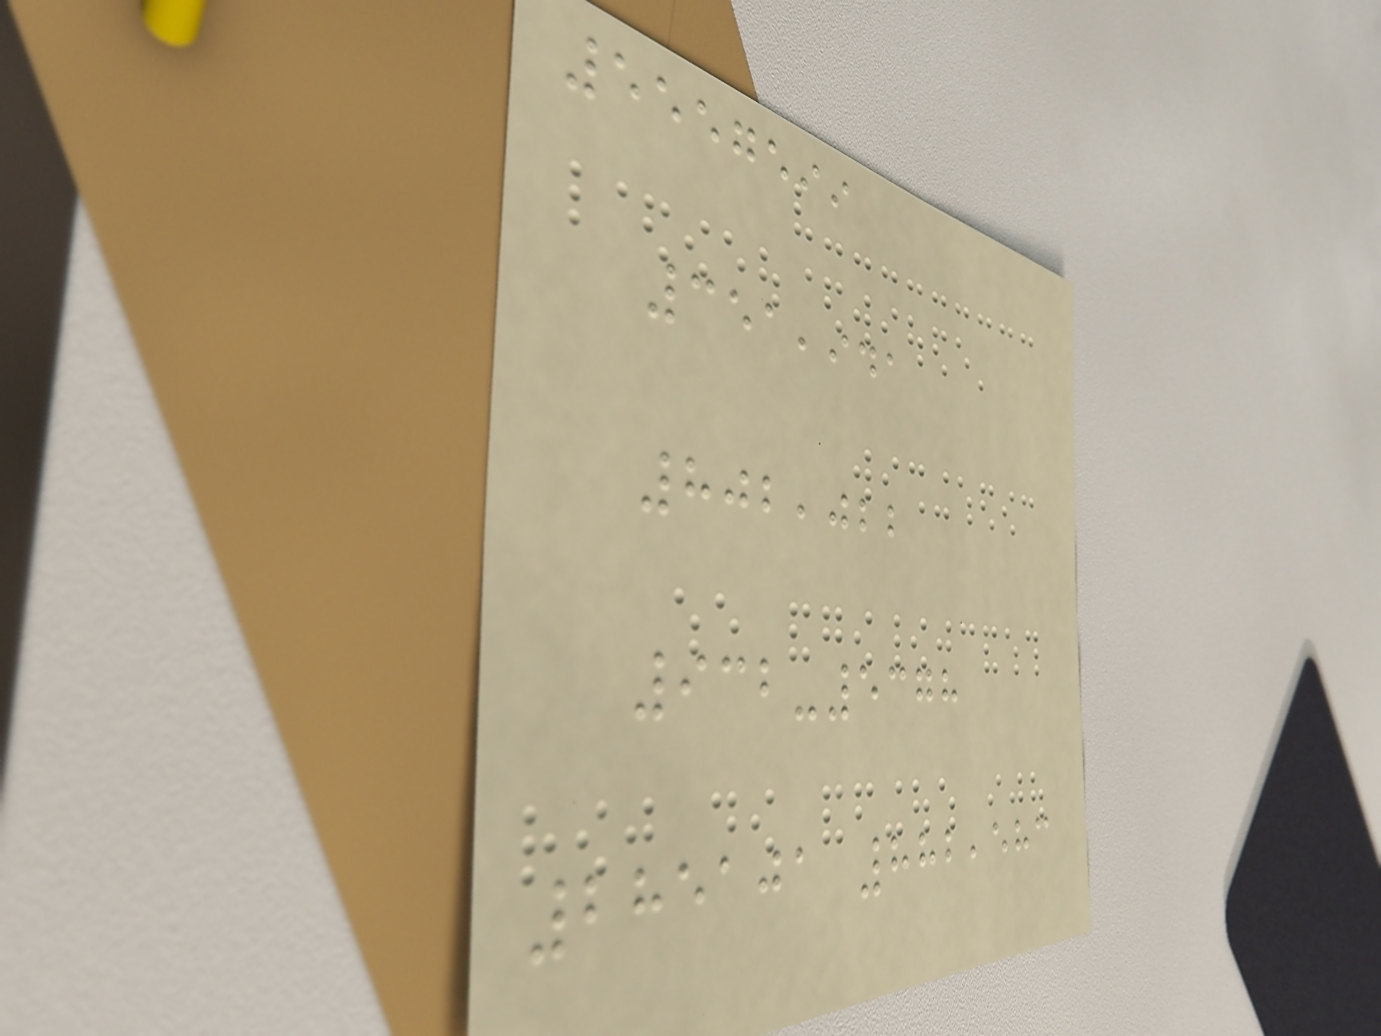5557599
351,941
802,022
932-5378
285101 882,583
